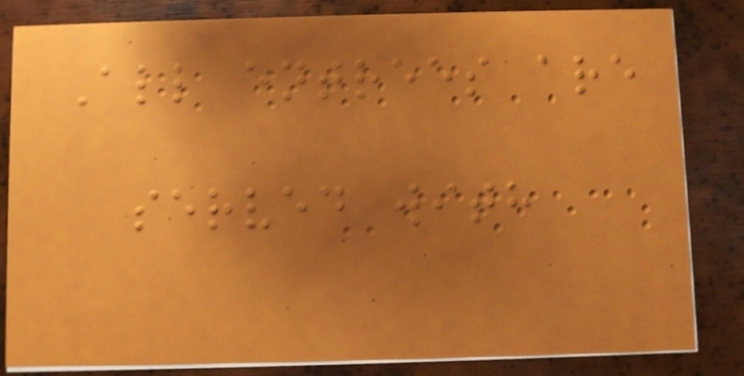All entrees are
served with
